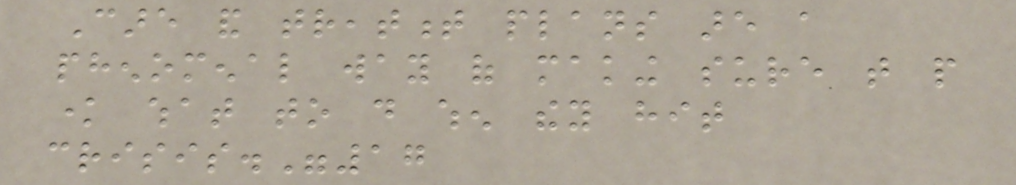Care and treatment plans are a
phenomenal way of making sure that people
know what to do when they hit
crisis."17
